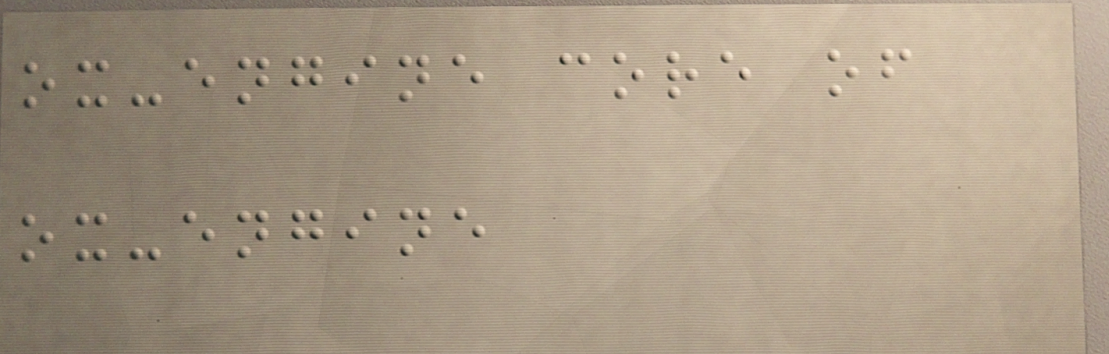ox-engine core of
ox-engine
